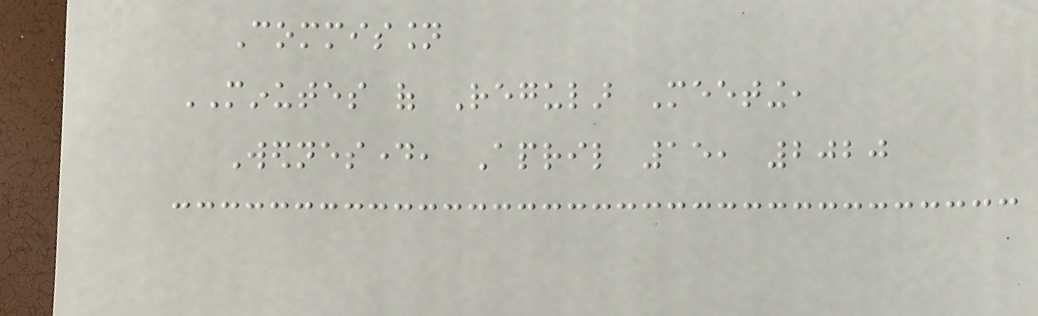Commission
MINUTES of Regular Meeting,
Wednesday, April 15, 2020
